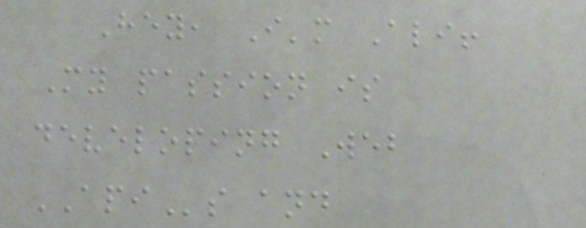Hey, I'm Ali!
My passion is
developing Web
APIs and
